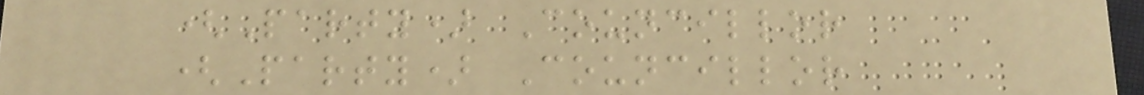(Party) Councillor
(Party) Councillor
